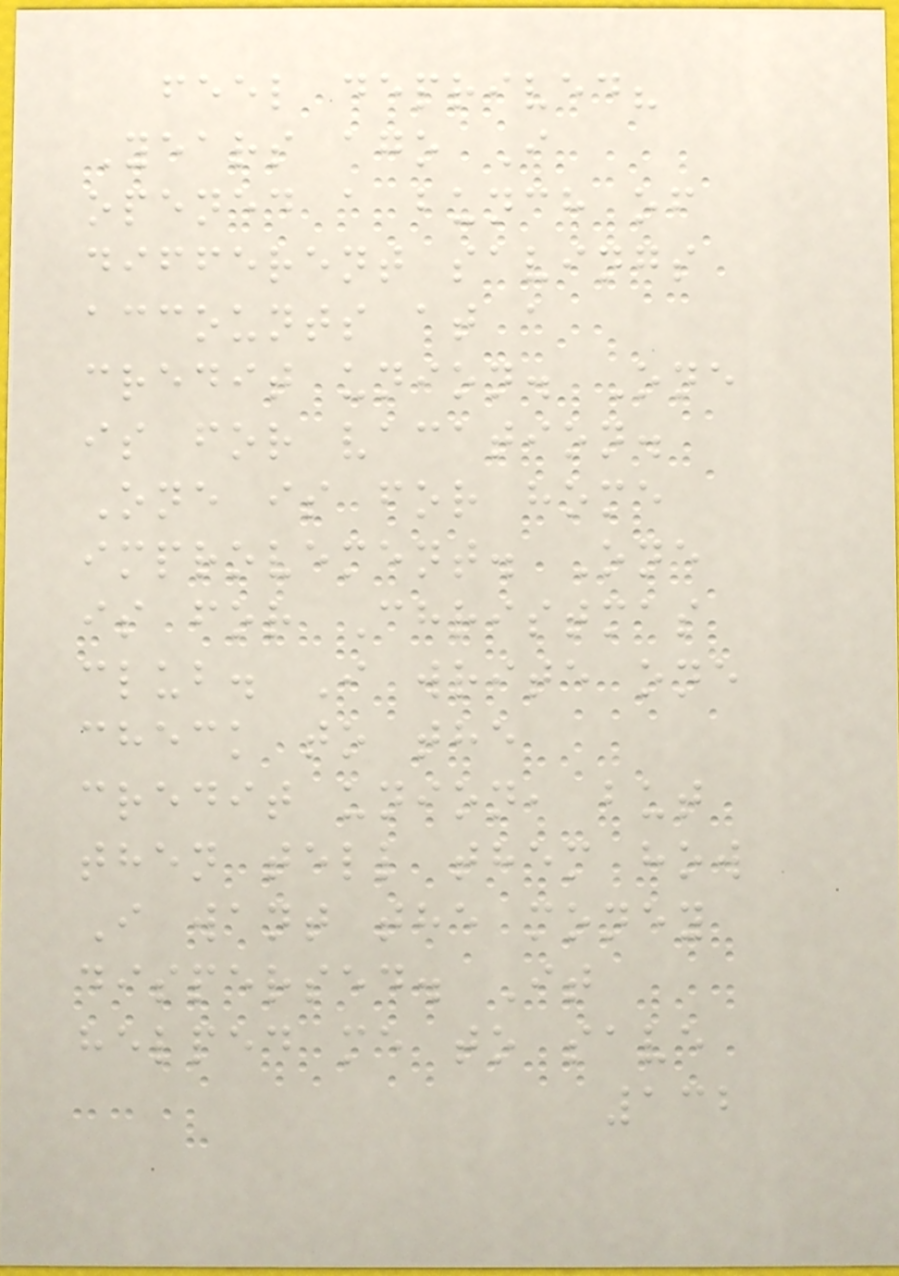feel deprived?
Years ago I
opened a bunch of
different savings
accounts at a
credit union. One
is for vacation.
One is for home
improvement. One
is for Christmas
club. I write one
check to the
credit union, but
then tell them how
I want the money
dispersed. It
helped me to save
132
